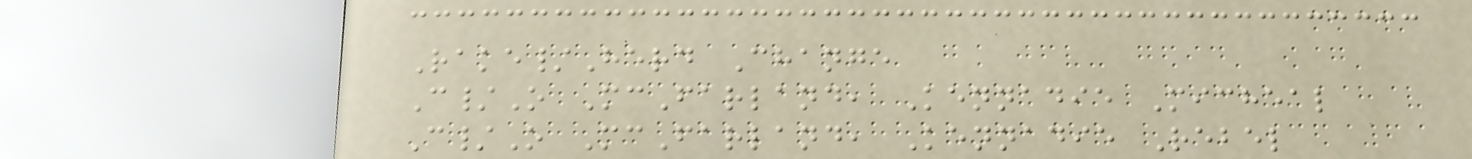Rake/Herd Change
C/O McFarland, Kennadie Micheal
C/O McFarland, Kennadie Rebel
